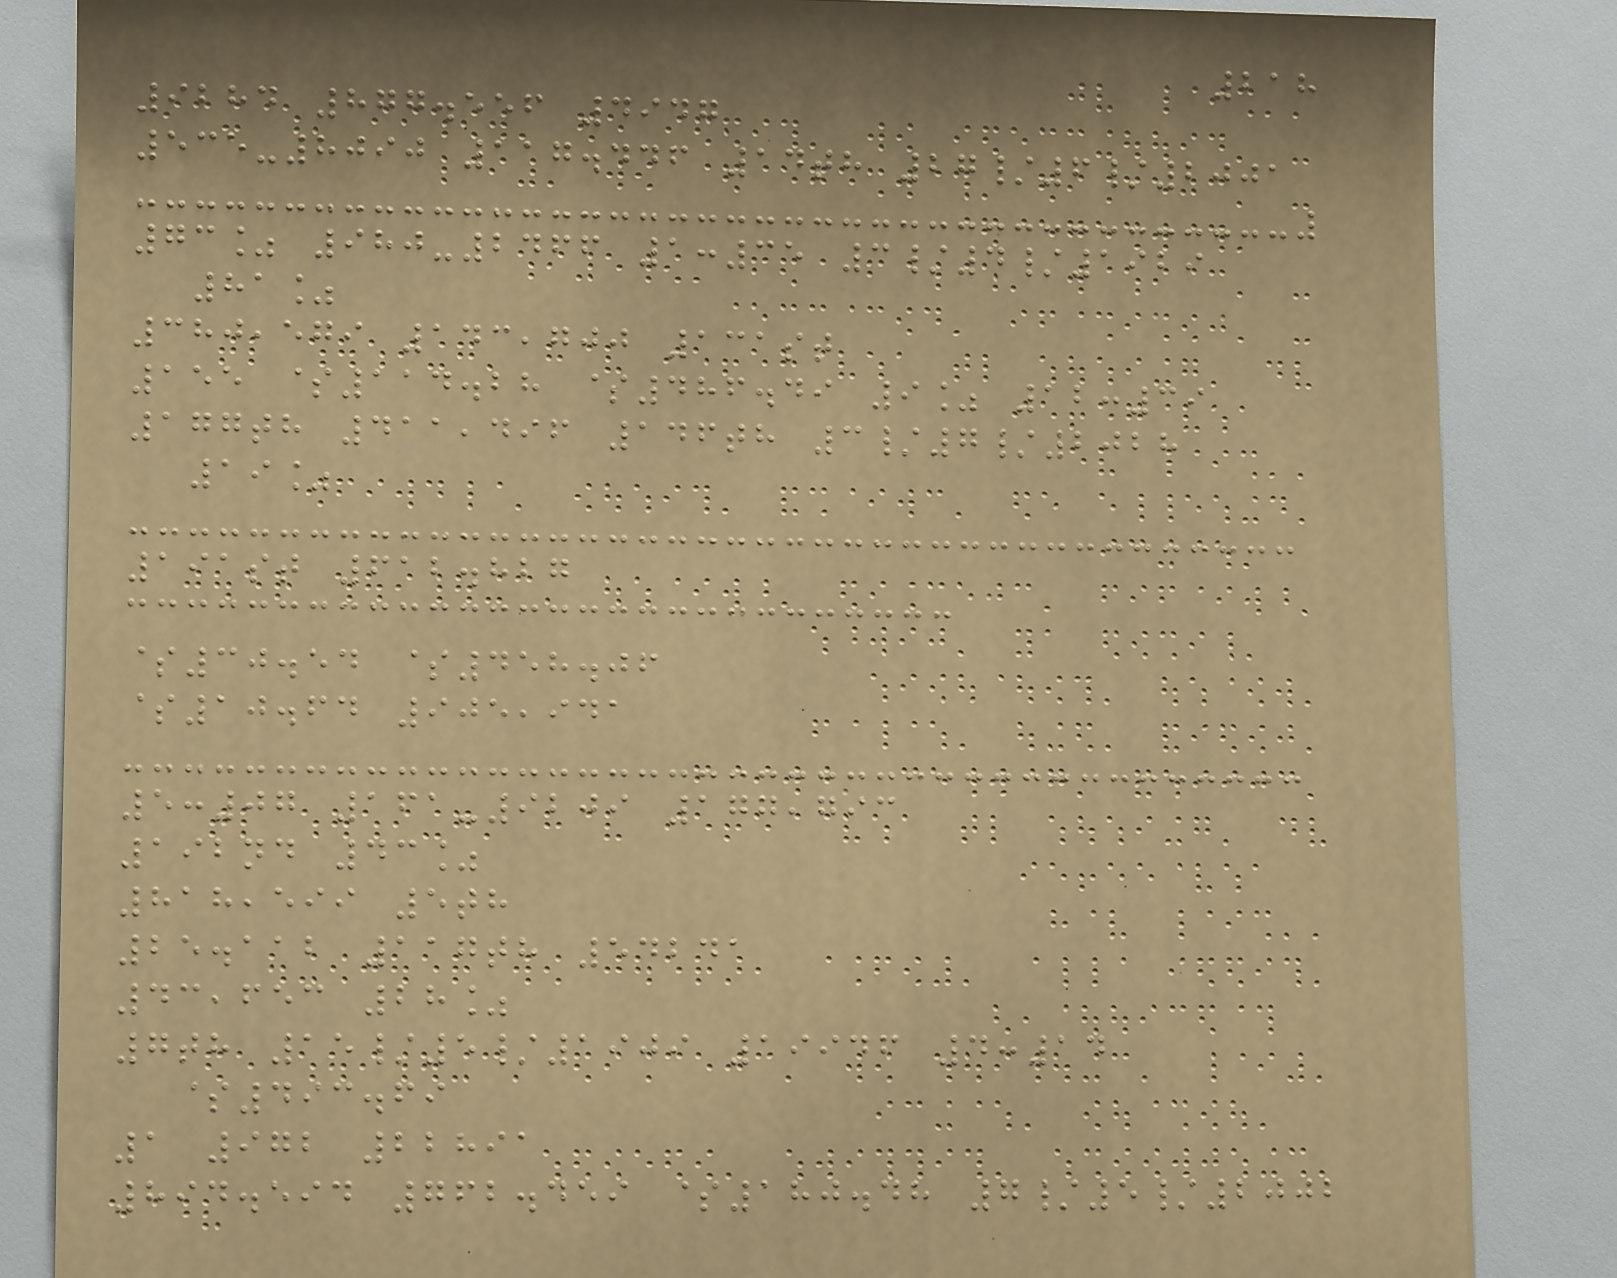218
9284 877.556 4947
535-8090 117.446 14th 27/6/2001
73% 980-2466 1:35 3/4/1929
81%
380,579 143,700 131st
155 $114.28 $486.49 9% 12:39
177th 411,496 146th 3/7/2028
19%
191st 612.827
$30.54 $458.06
$10.64 905,941
5:07 161-9209 177,793
192nd 43%
818,599 5th
25.112 117th 54241
43,653 28%
7th 15/5/1909 19946 4:14
$493.69
1 972 22891
894.594 762.459 $180.48 7/5/2002
